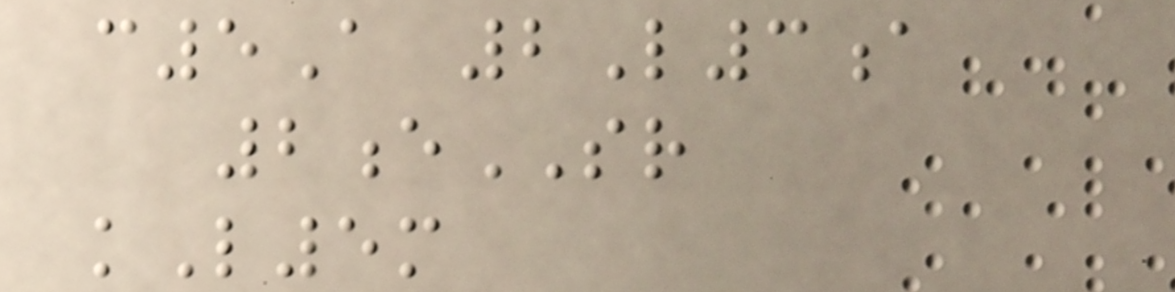c5A 2L3a
2eSR
kL5m
